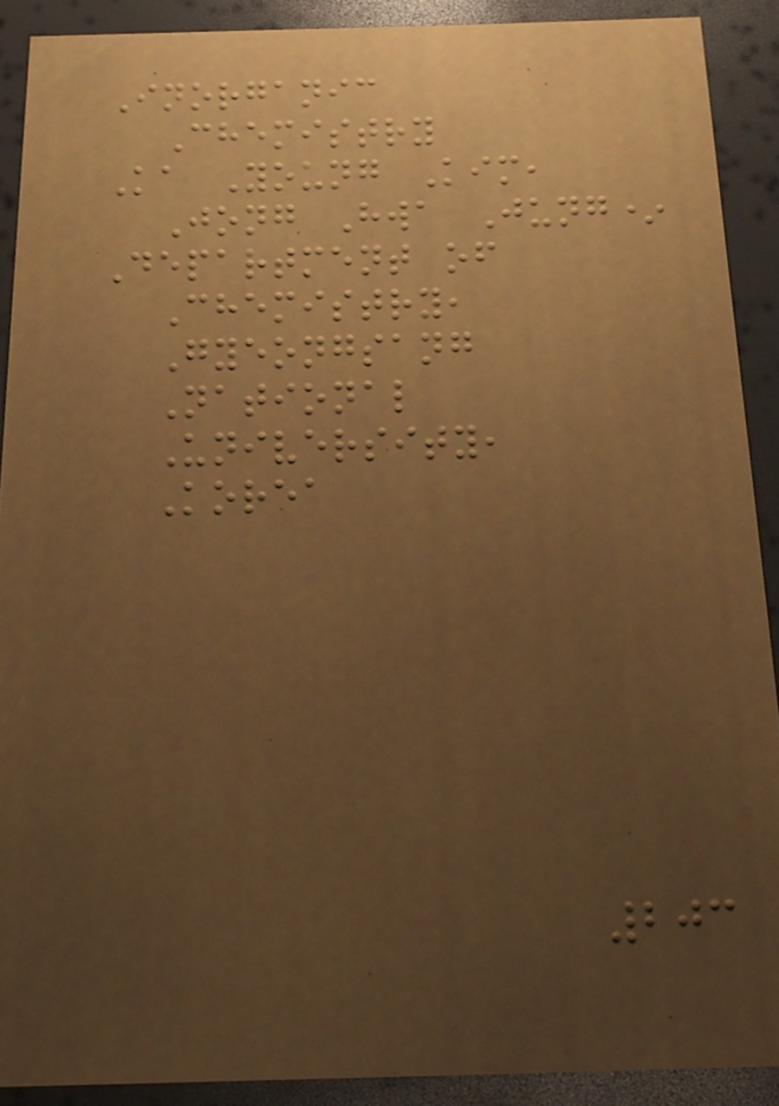Inorganic
Chemistry
Ka Young Kim,
Jong Hwa Jung*
Department of
Chemistry,
Gyeongsang
National
University,
Korea
203
